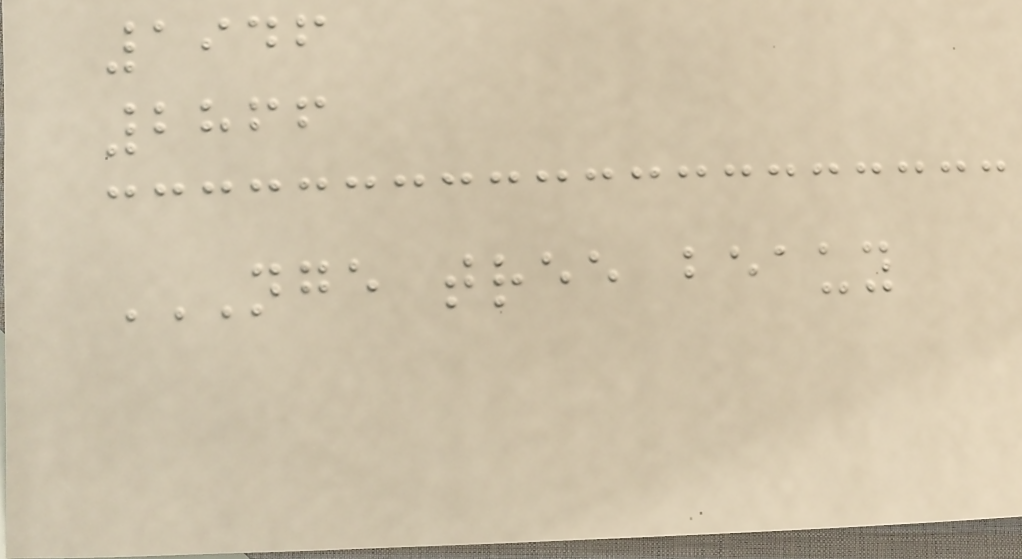1946
2866
NGE TREE BEAUY
